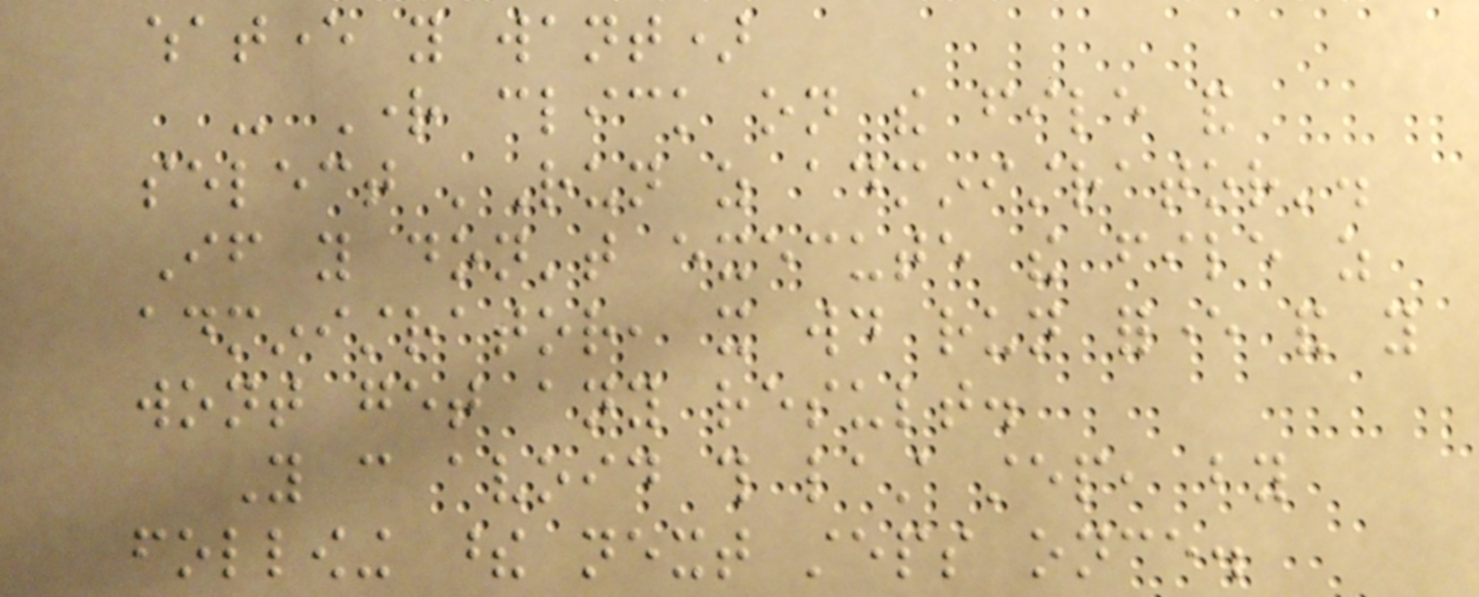whatever you want)
- Right click on the file and
select 'Run as administrator'.
If you don't execute the file as
administrator, it would run forever and you
wont get any result.
You can avoid this last step, by
following these next steps once.
